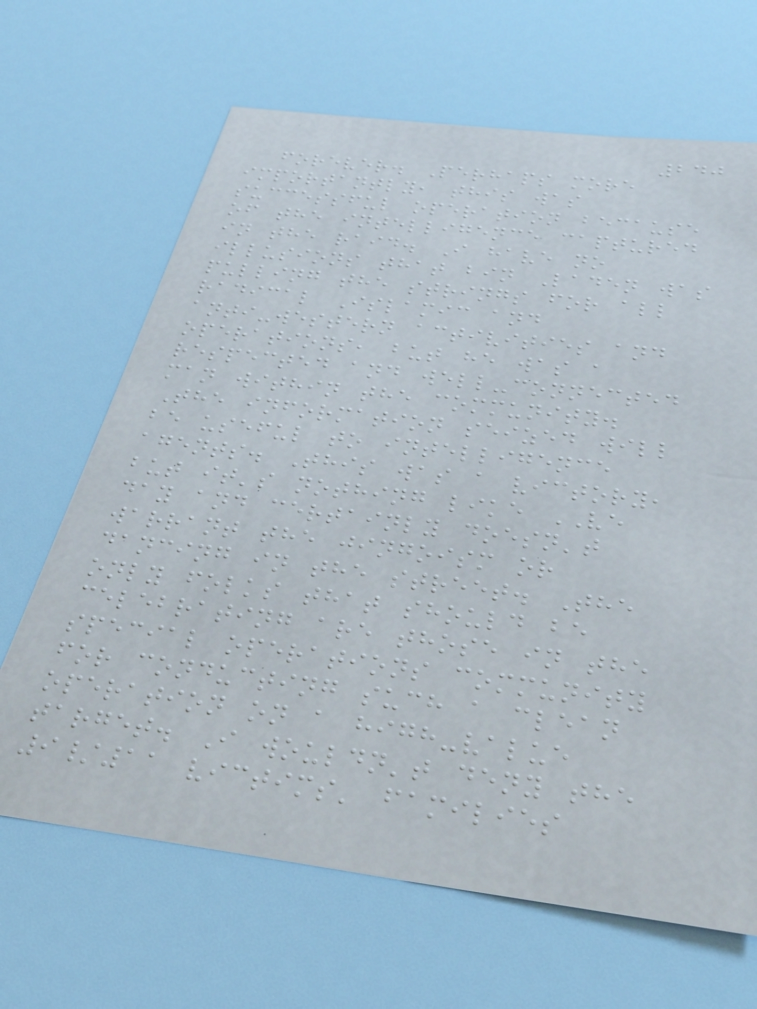240
forever. Perhaps more
importantly, this was
successful operation because
of the intelligence captured
in the raid. I have no
illusions that bin Laden was
pulling the strings for all
radical Islamic and
anti-western activities and
operations, but he was a
respected and well-connected
man within the community.
The information seized will
be useful to intelligence
agents. This was a victory,
but it's nothing like VE
day and certainly doesn't
warrant the jingoism or
dancing in the street. The
only folks that should be
celebrating are those in the
special operations community
for conducting such a clean
operation on a high-value
target. I wouldn't deny the
9/11 victims' families
